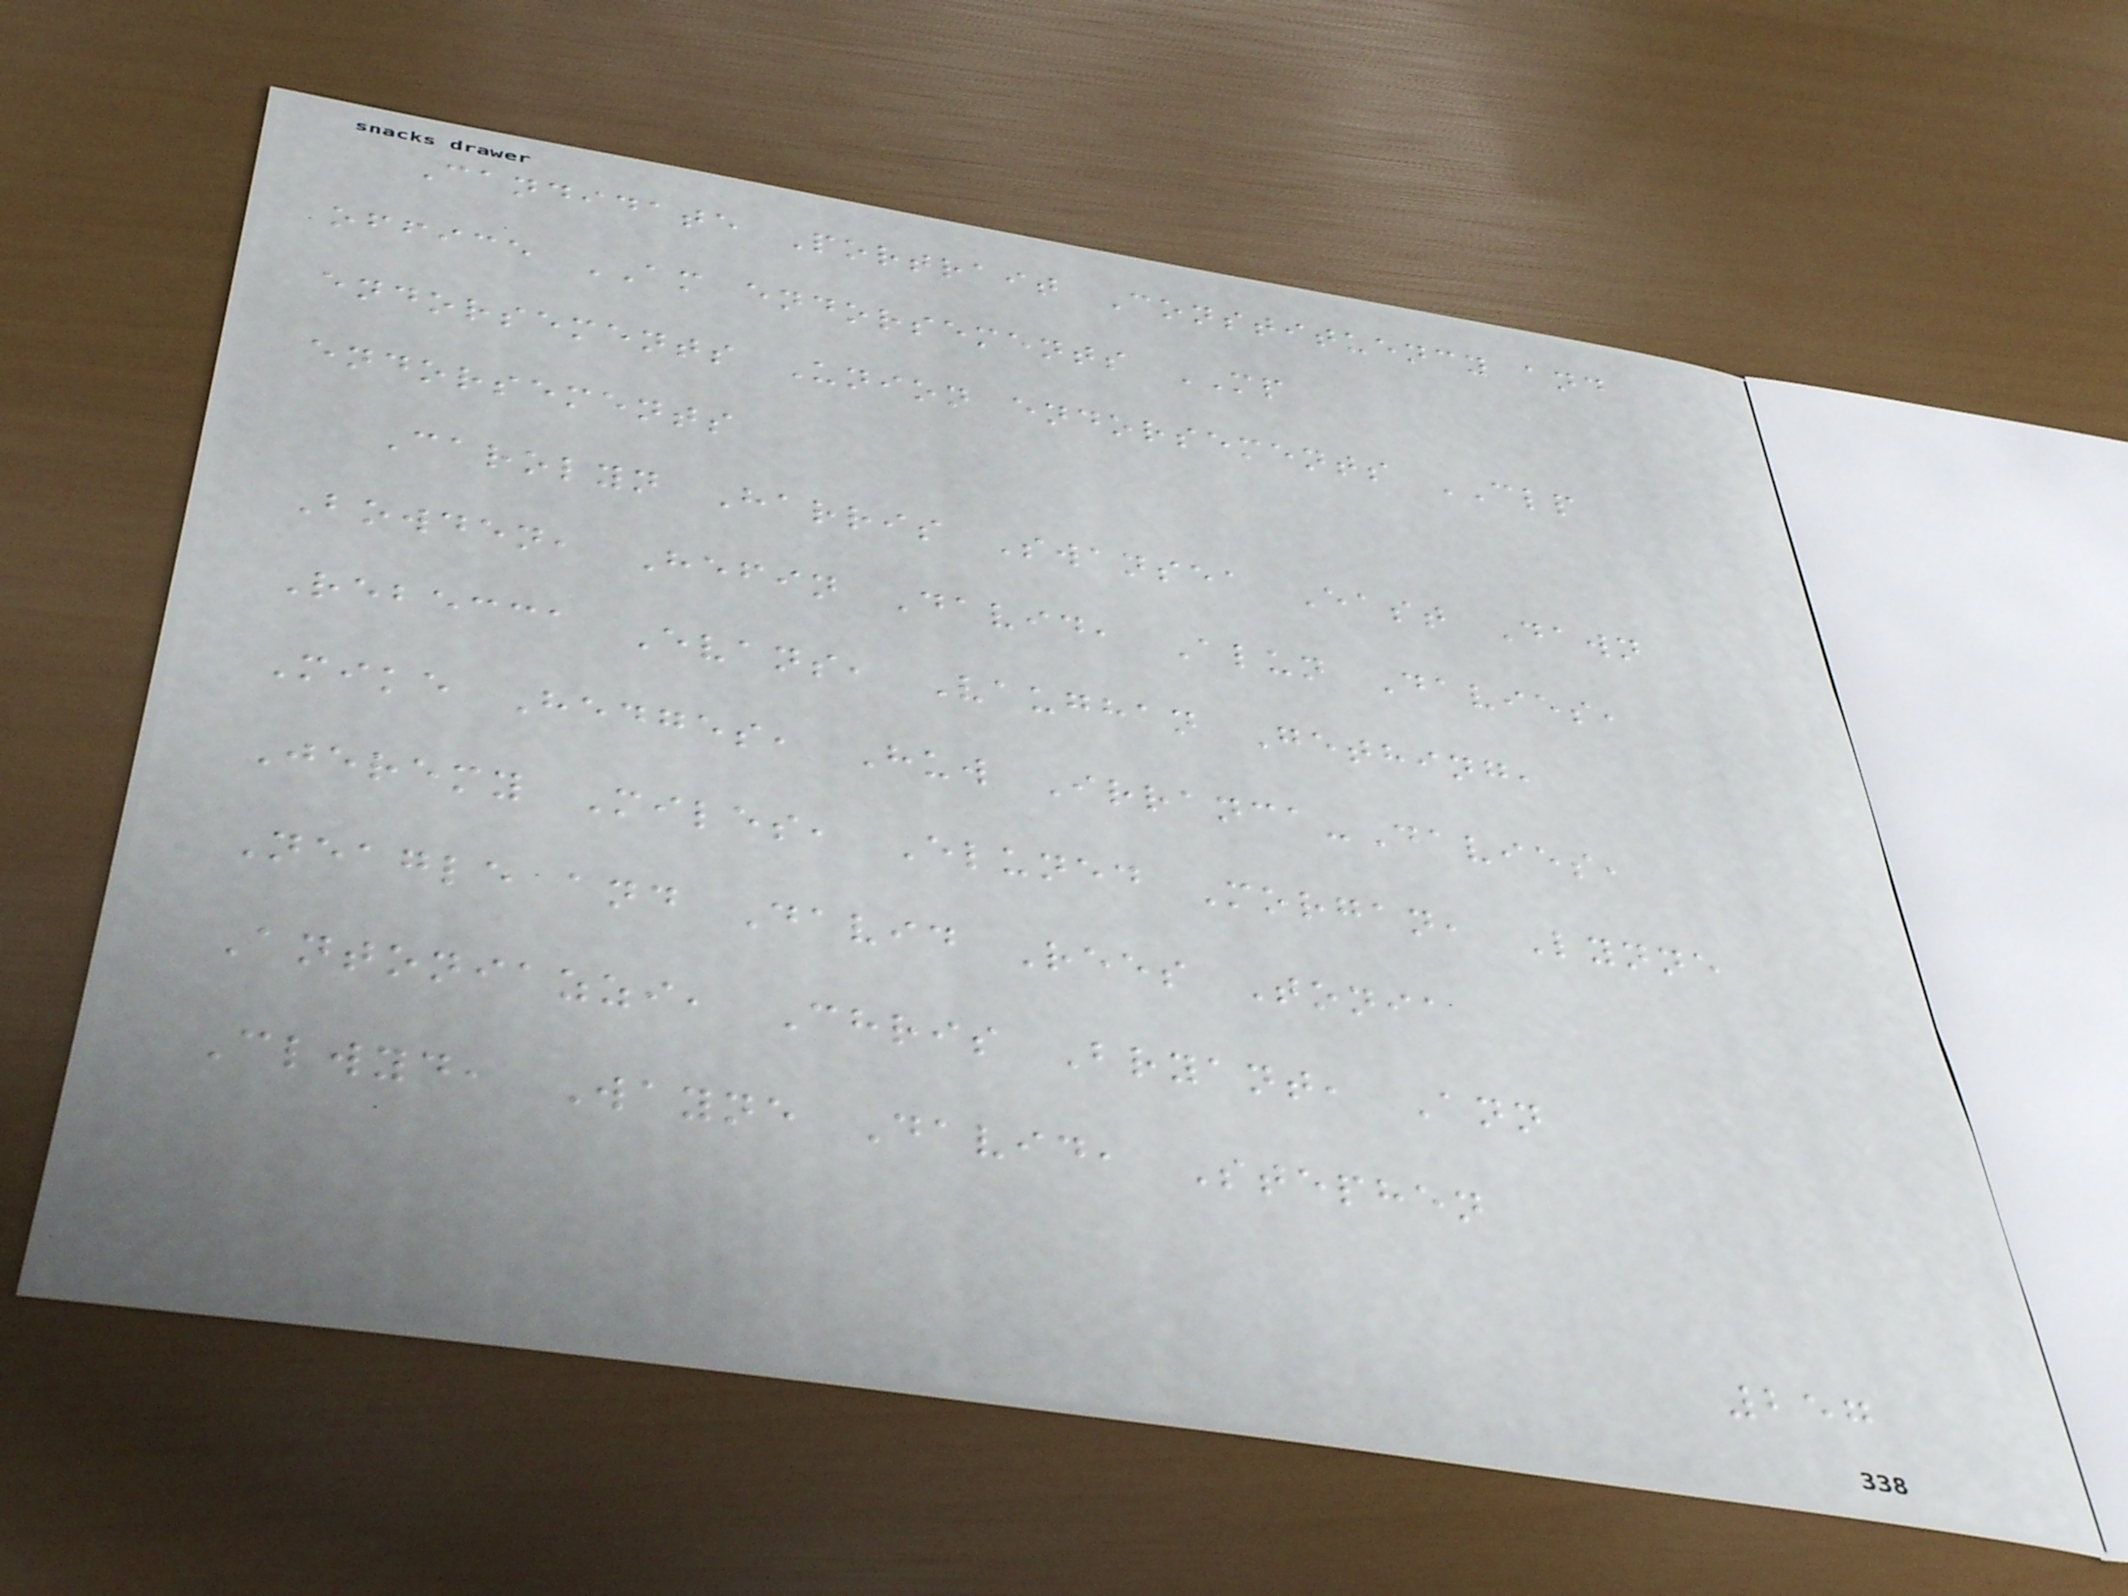Candidate Portrait Constituency and
office AM endorsements MP
endorsements Union endorsements CLP
endorsements
Carolyn Harris Swansea East Dawn
Bowden, Hefin David, Alun Davies,
Rebecca Evans, Vaughan Gething,
Mike Hedges, Huw Irranca-Davies,
Jeremy Miles, Eluned Morgan, Lynne
Neagle and David Rees Tonia
Antoniazzi, Chris Bryant, Ann
Clwyd, Wayne David, Stephen
257
